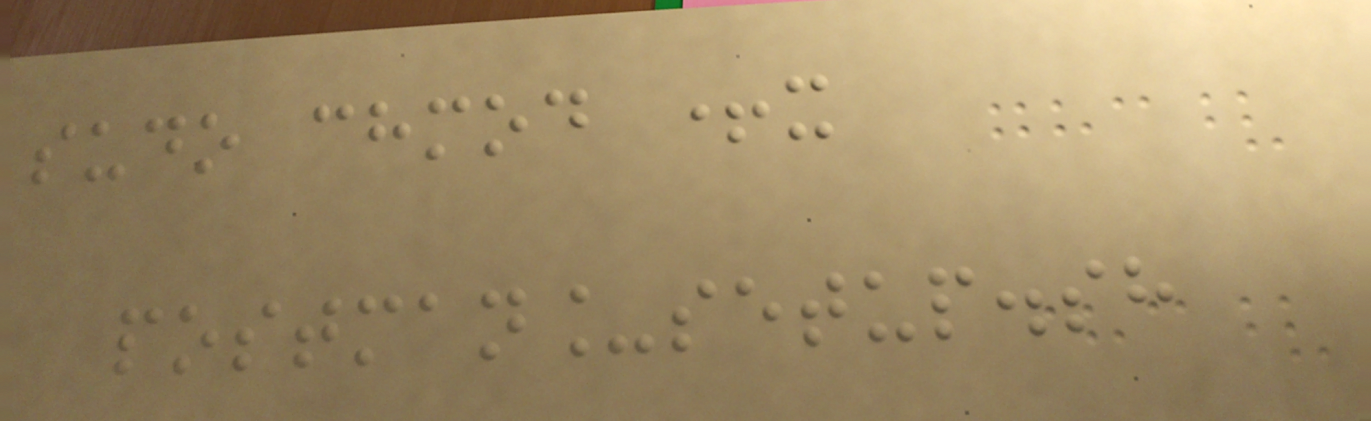sudo chmod +x
postman_setup.sh
